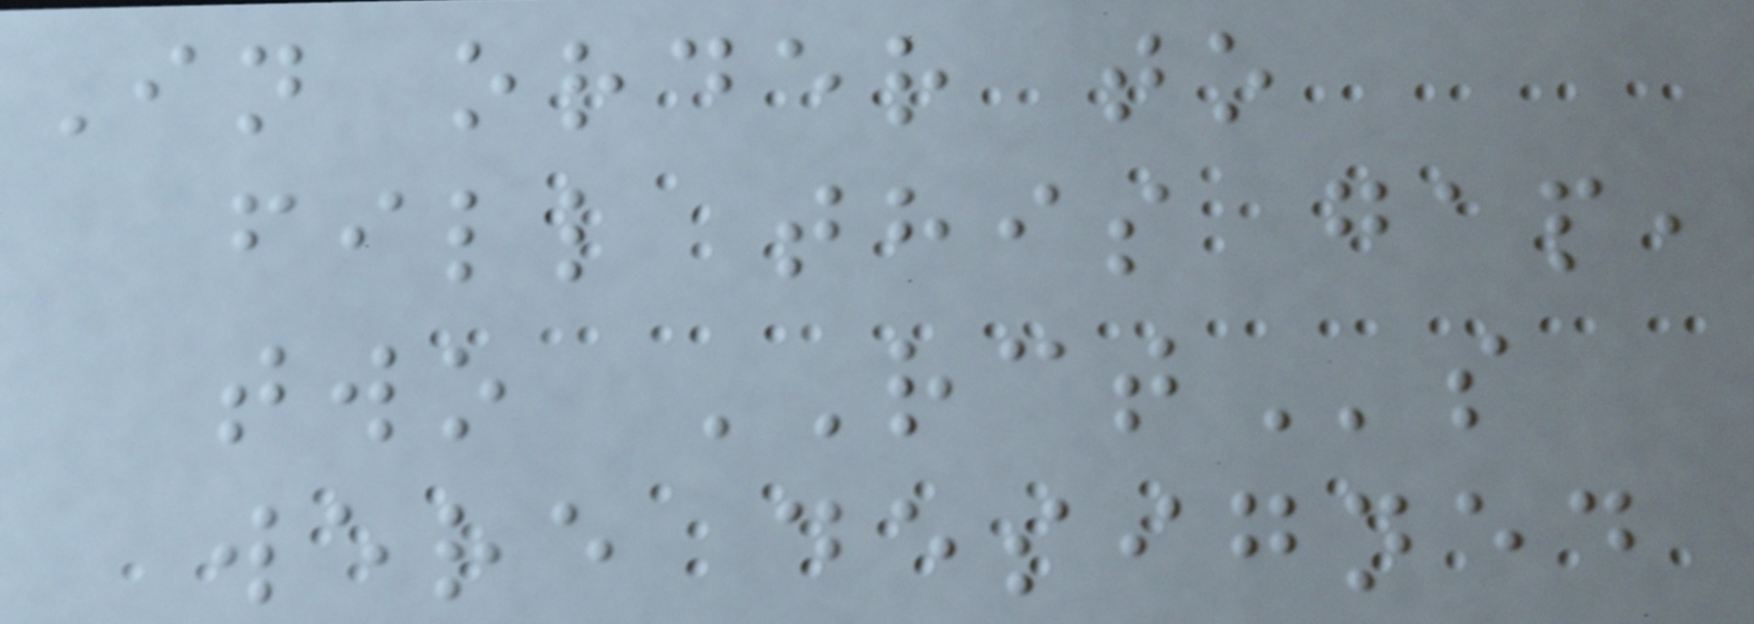In order to
fill this gap,
two RCTs
were designed
